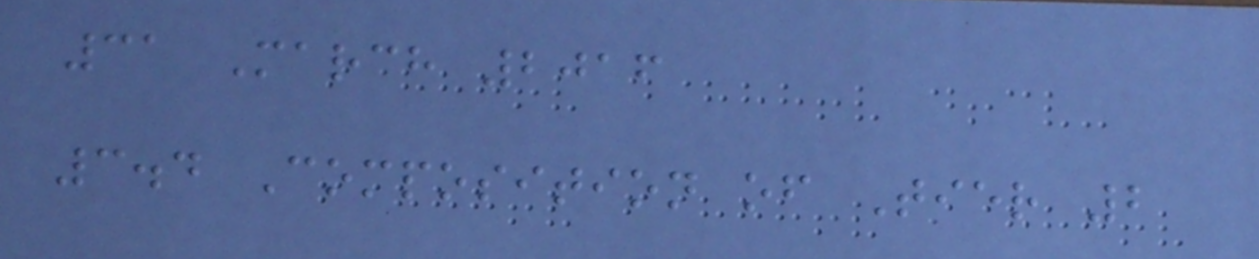31 March 2016
3.4 Composition of Tier 2
